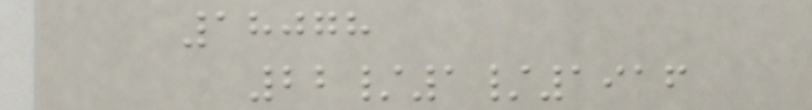18078
22/1/1916
